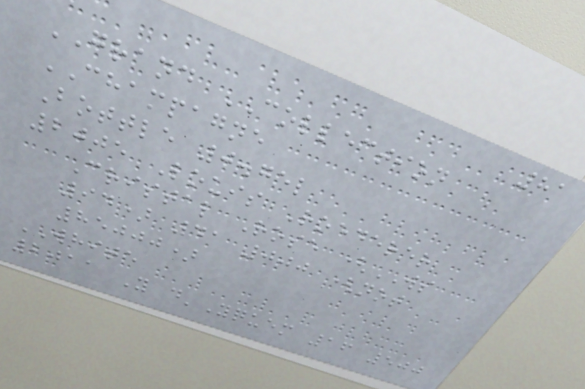81
GRAND COLLECTION
CHAMPAGNE
Bottle 0.75l
2005 Louis Roederer
Cristal Rose (WS
94) 41 000 (not
85000)
WHITE
2011 Y d'Yquem 16 500
